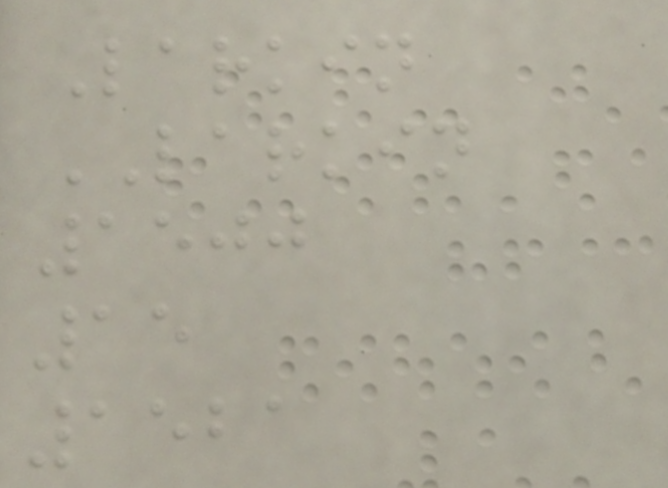Larkin
LARKIN
1500
15
1521
